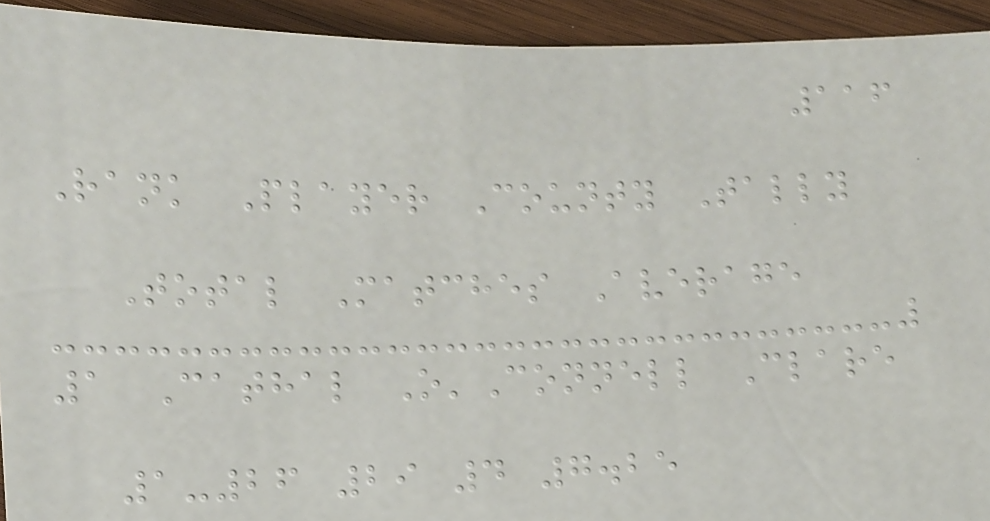116
Rank Player County Tally
Total Matches Average
1 Cathal O'Connell Clare
1-26 29 4 7.25
